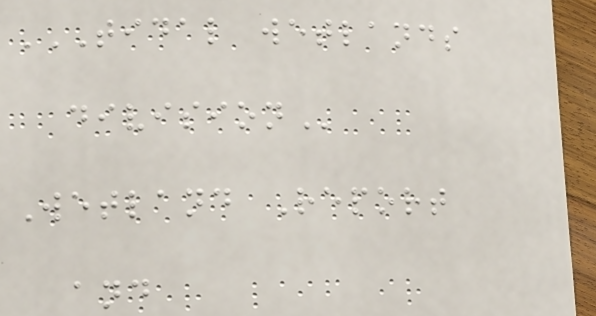TIDAL WETLANDS
DIVISION
Wetland Report
and
